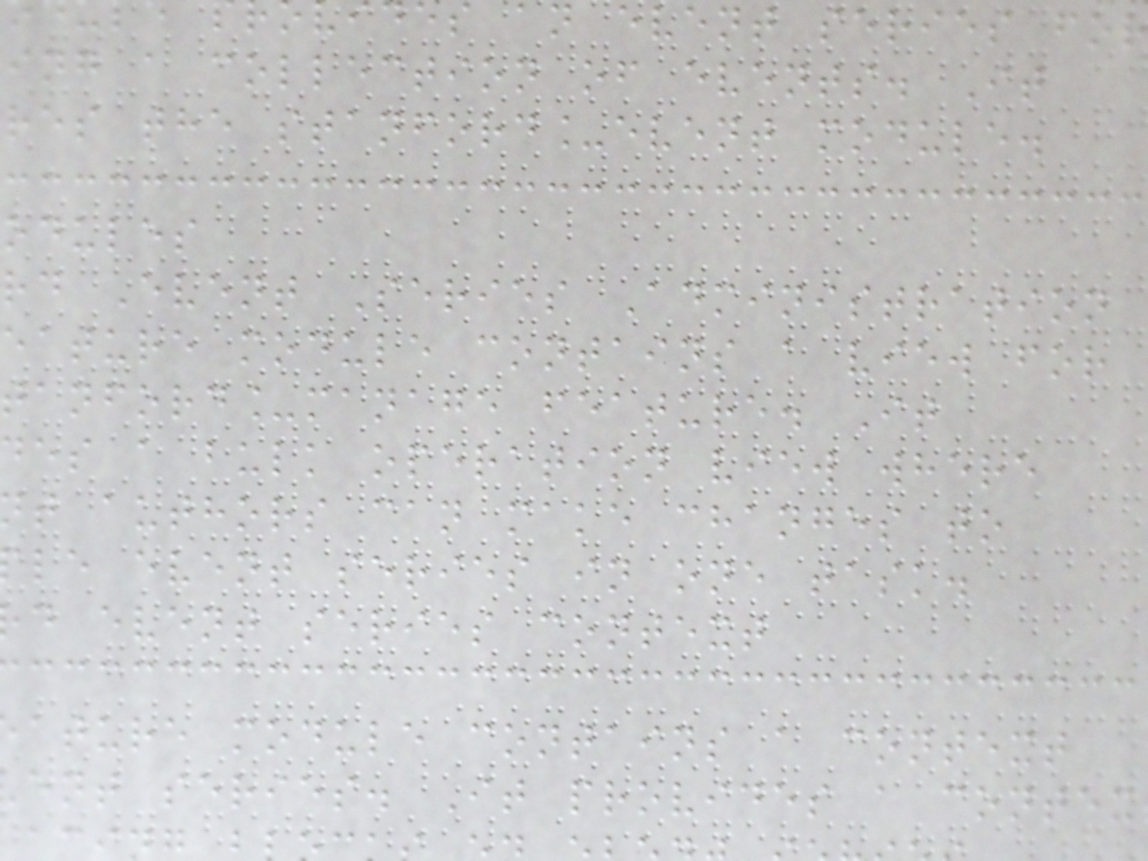es an event series for
ing a collection of events. It
res the stanford_event module.
odules
rd Event Series Administration
eature module contains a view for
tanford_manage feature. It
es a bulk operation view where
t authors can make changes to
le event series in one task.
d event series context
ature module contains a context
ent series. It provides a contex
